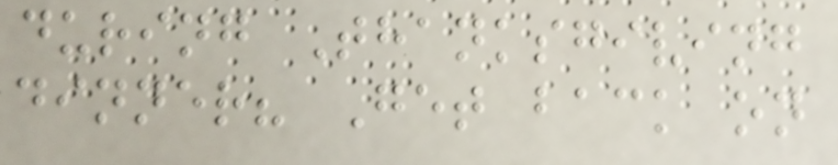during Thanksgiving
dinner? Get back on
